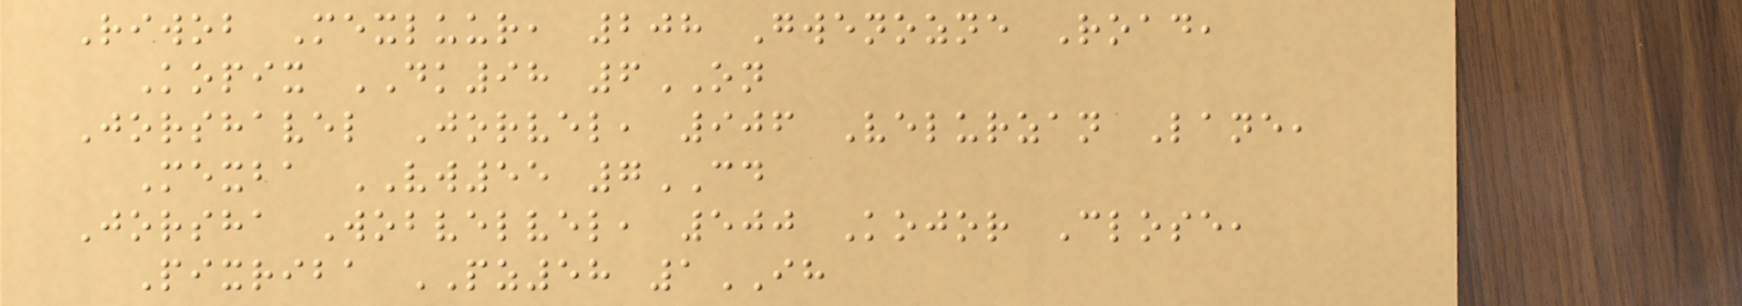Riwob Mexluur, 208 Gwenozne Road,
Kopix DK98 6ON
Jorshavel Jorvel, 906 Velurzan Lane,
Mexba VW55 7CD
Jorsha Wobvelvel, 500 Kojor Close,
Pixriba PZ58 1IH
